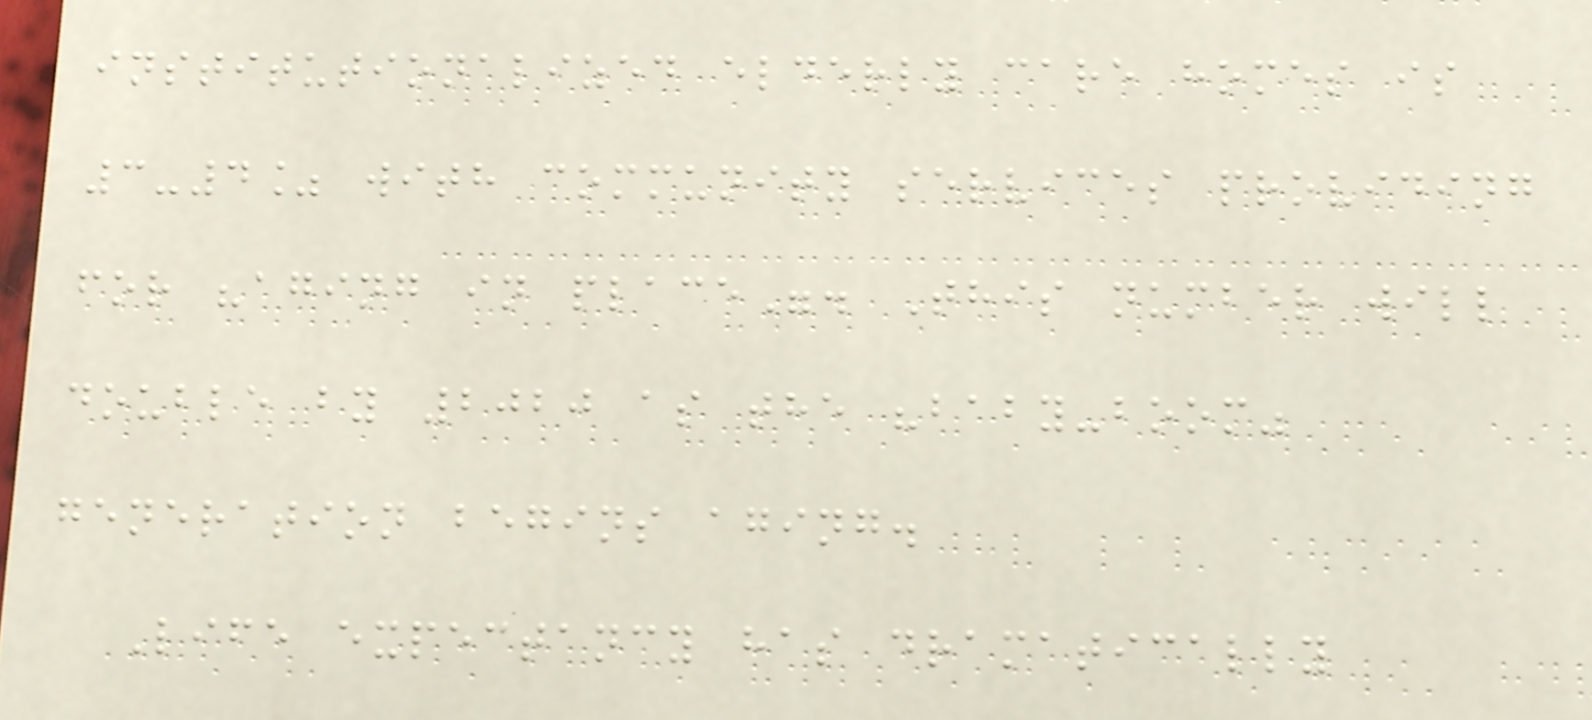institutionalized elderly care homes is
3-4% with community services providing
for "aging in place". This number will
double by 2020 as the "baby-boom"
generation begins aging.
Life expectancy has dramatically
